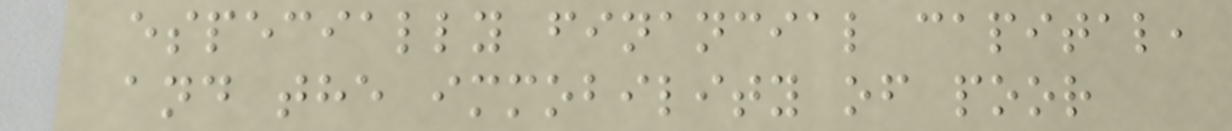especially financial capital,
and the immobility of poor
